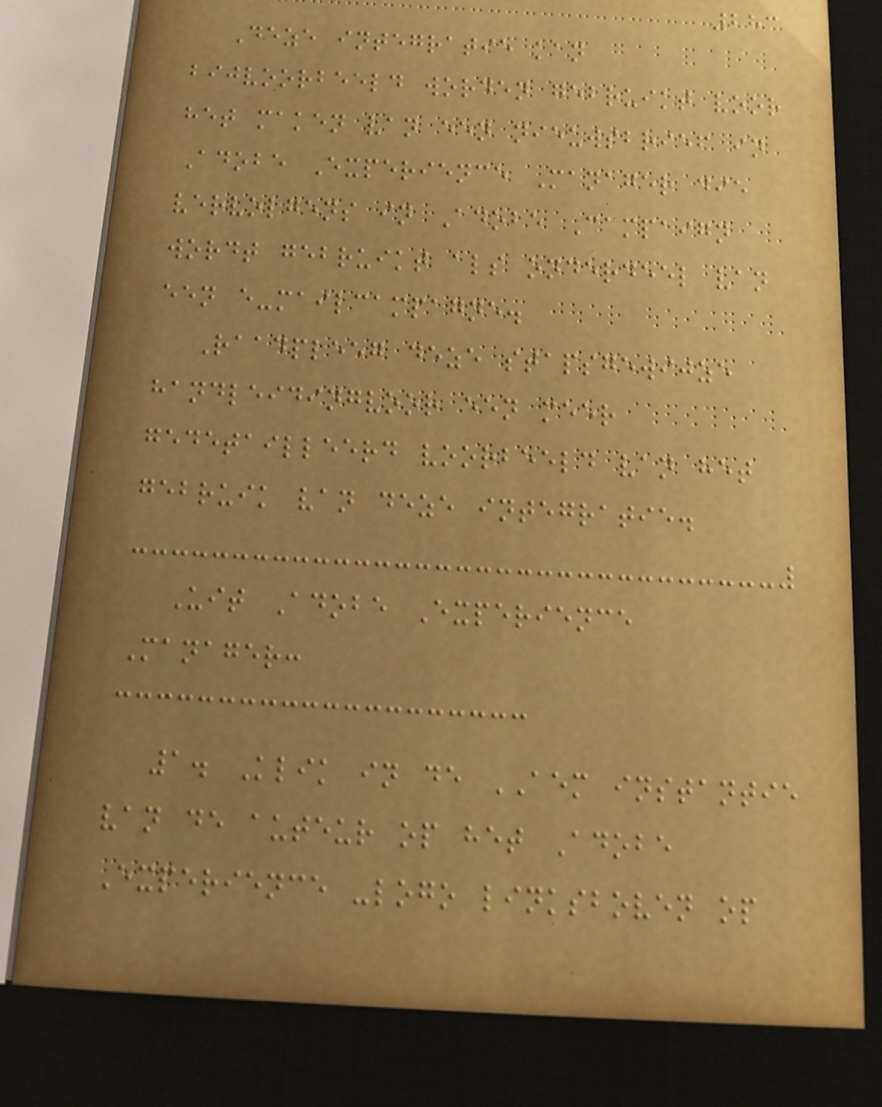283
Deze integratie kan
bijvoorbeeld worden gebruikt voor
het maken van een nieuwsbrief in
Adobe Experience Manager die
vervolgens in Adobe Campaign
wordt gebruikt als onderdeel van
een e-mailcampagne.
Raadpleeg deze stapsgewijze
handleidingvoor een meer
gedetailleerd voorbeeld van het
gebruik van deze integratie.
Uit Adobe Experience
Manager:
1. Klik in de AEM instantie
van de auteur op het Adobe
Experience -logo linksboven op
